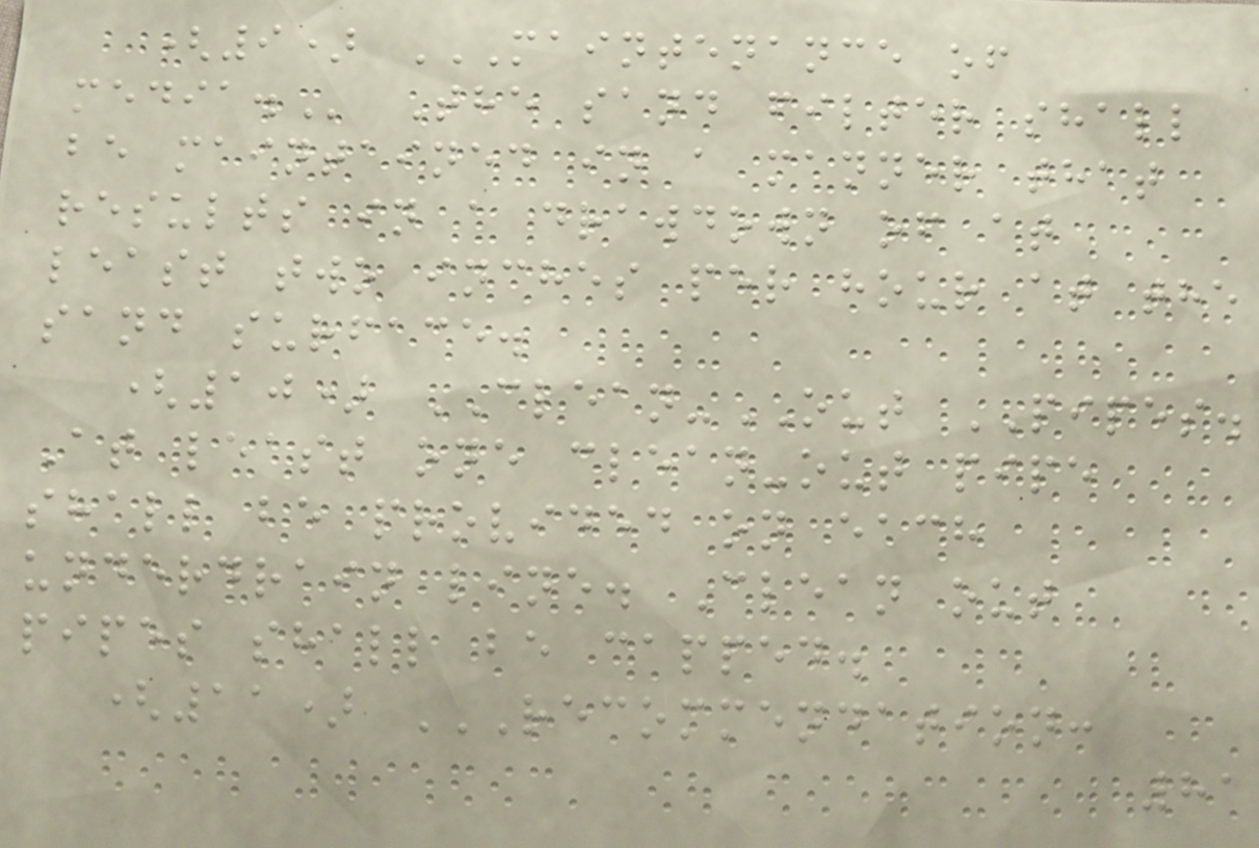(9) MAINTENANCE OF
MEDIA. The sand filter shall
be maintained in a manner that
results in a drawdown of at
least two inches per hour at the
sand surface.
(10) CLEAN-OUT PIPES.
At least one clean-out pipe
shall be provided on each
underdrain line. Clean out
pipes shall be capped.
(11) RECOMMENDATION:
81
